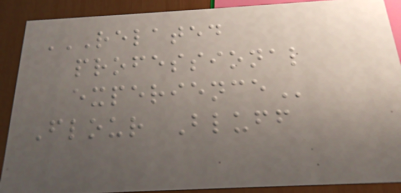RELATED
PROFESSIONAL
EXPERIENCE
Flour Bluff
